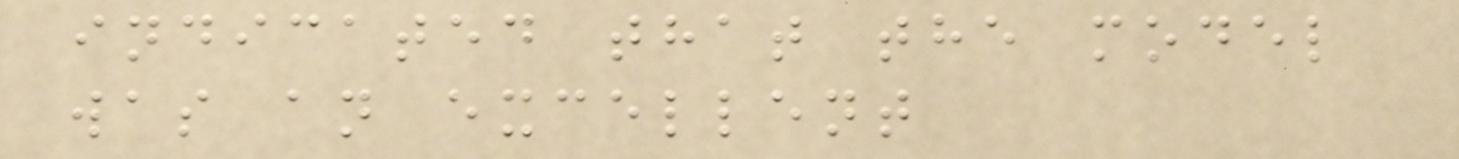indicated that the model
was an excellent
